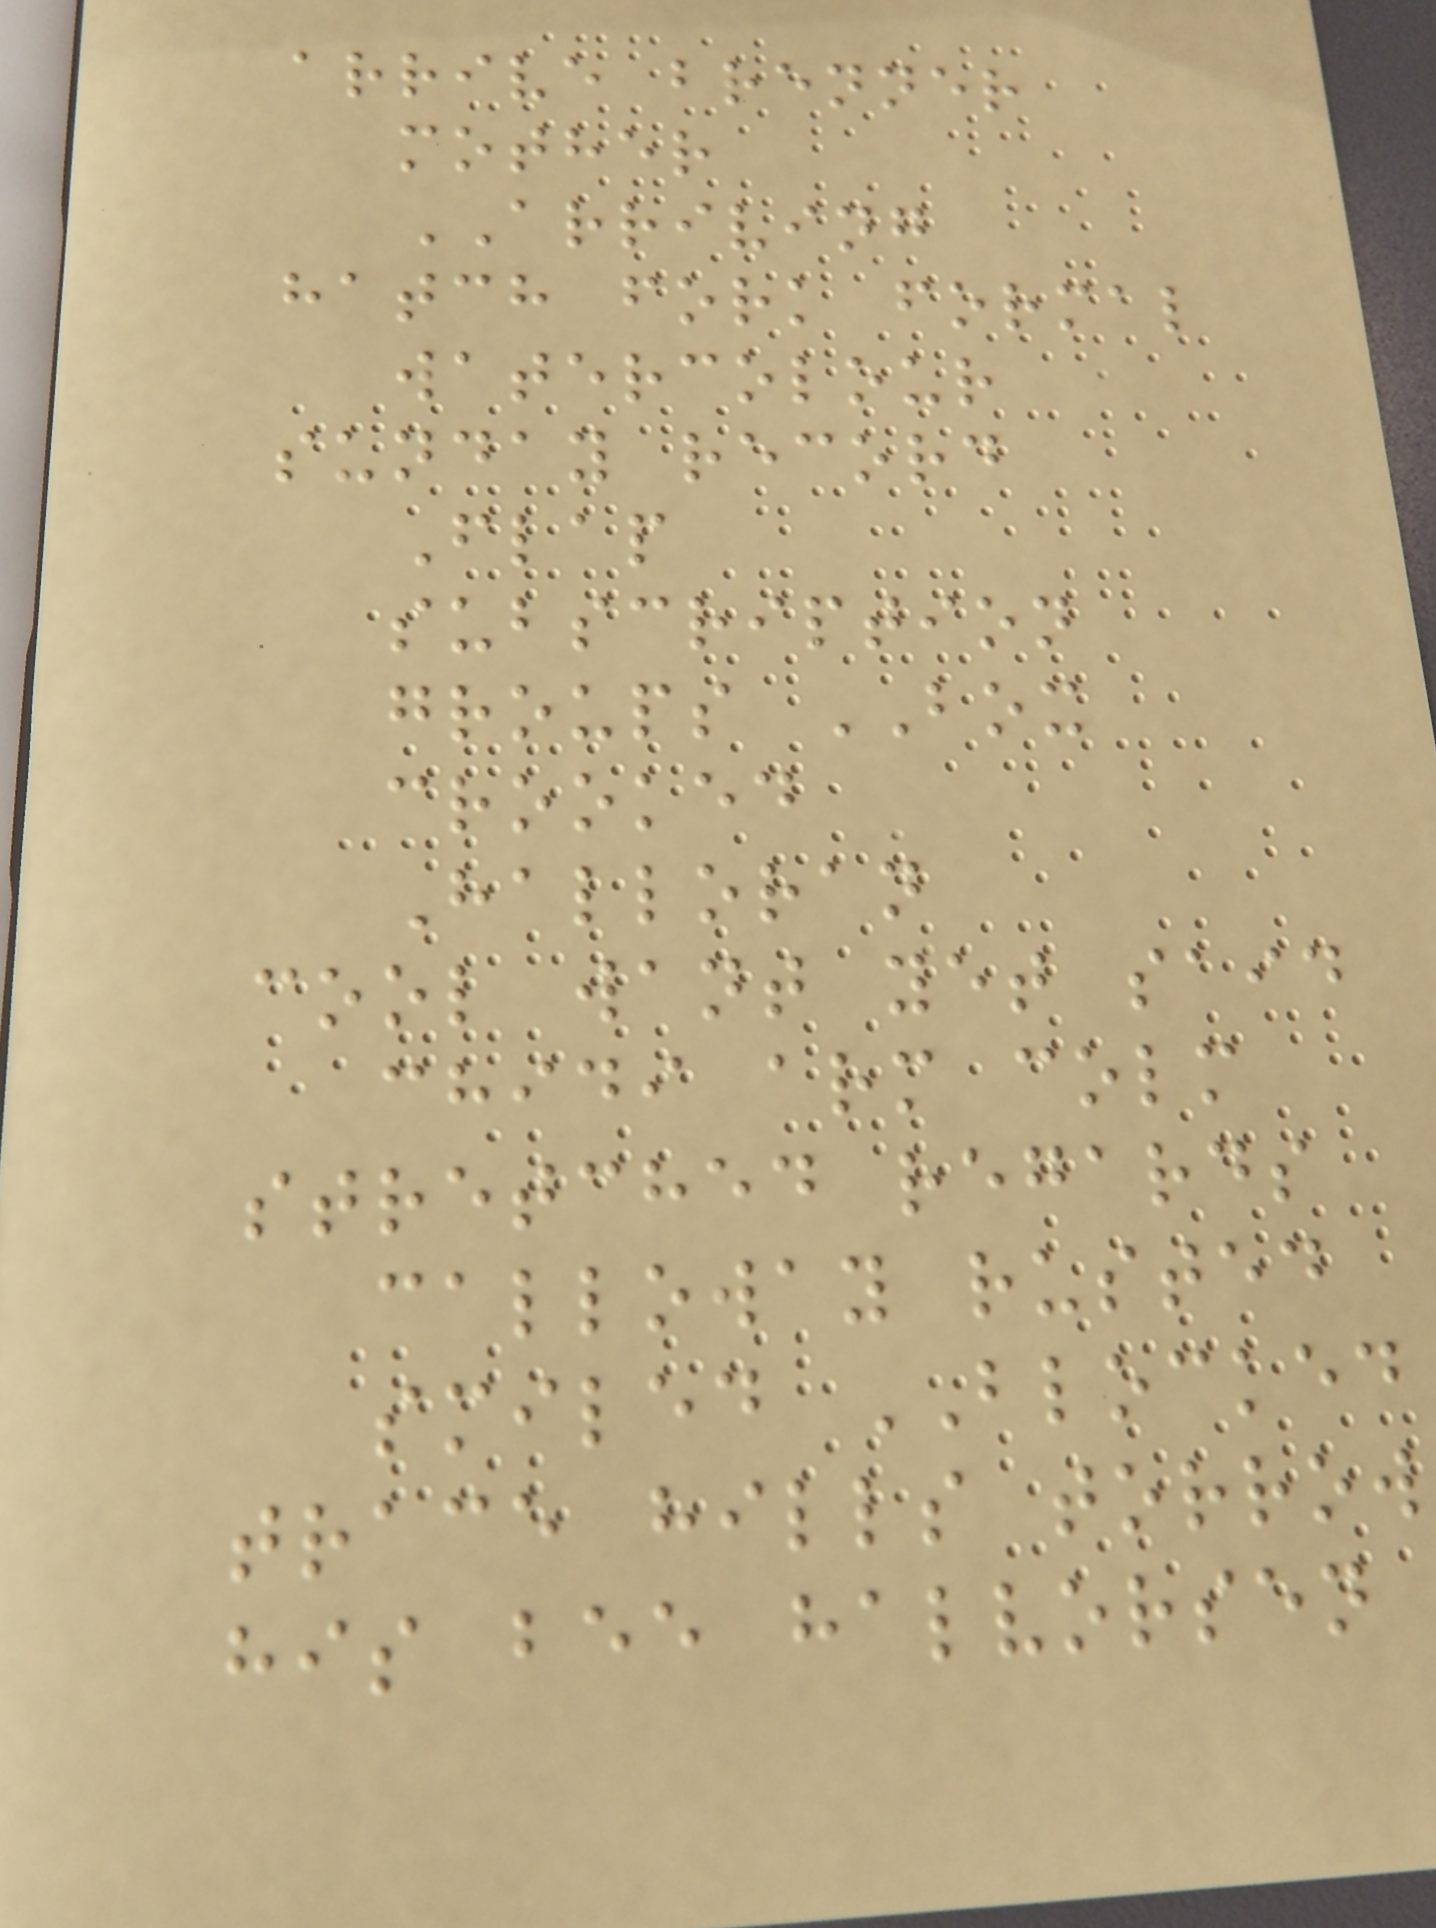arrive brenner
mother
ARRIVING
hatch fork formal
watercolour
sunday record
Flap
subscription
groups BOX
crooked
Halloran
cool want yet said
chidi arm colm
stretched regards
calloway rusted
smiled BLOCKED
trace hills torrow
his bee halvorsen
